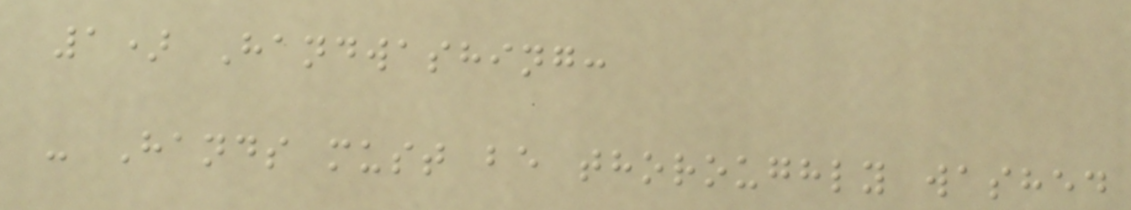1) Handwashing:
- Hands must be thoroughly washed
